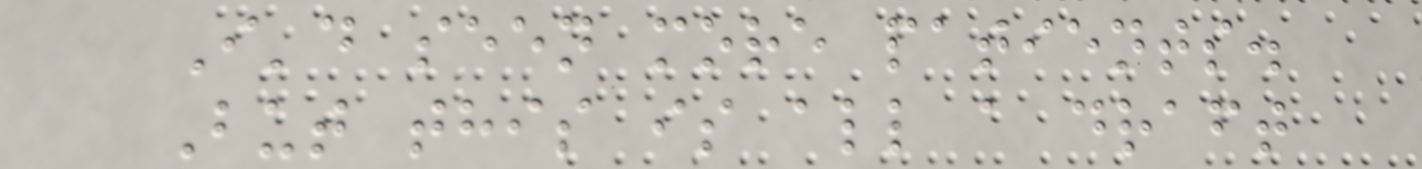I'd seen more patients.
But this is all a draft
